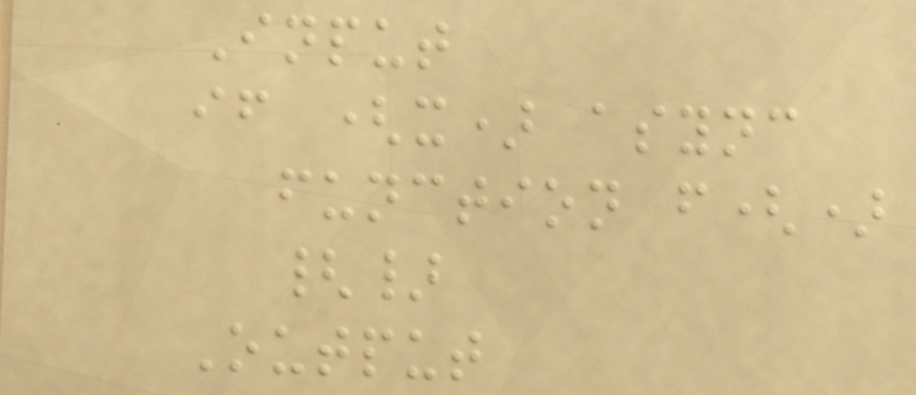Input
if (x) async
function f()
{}
Output
